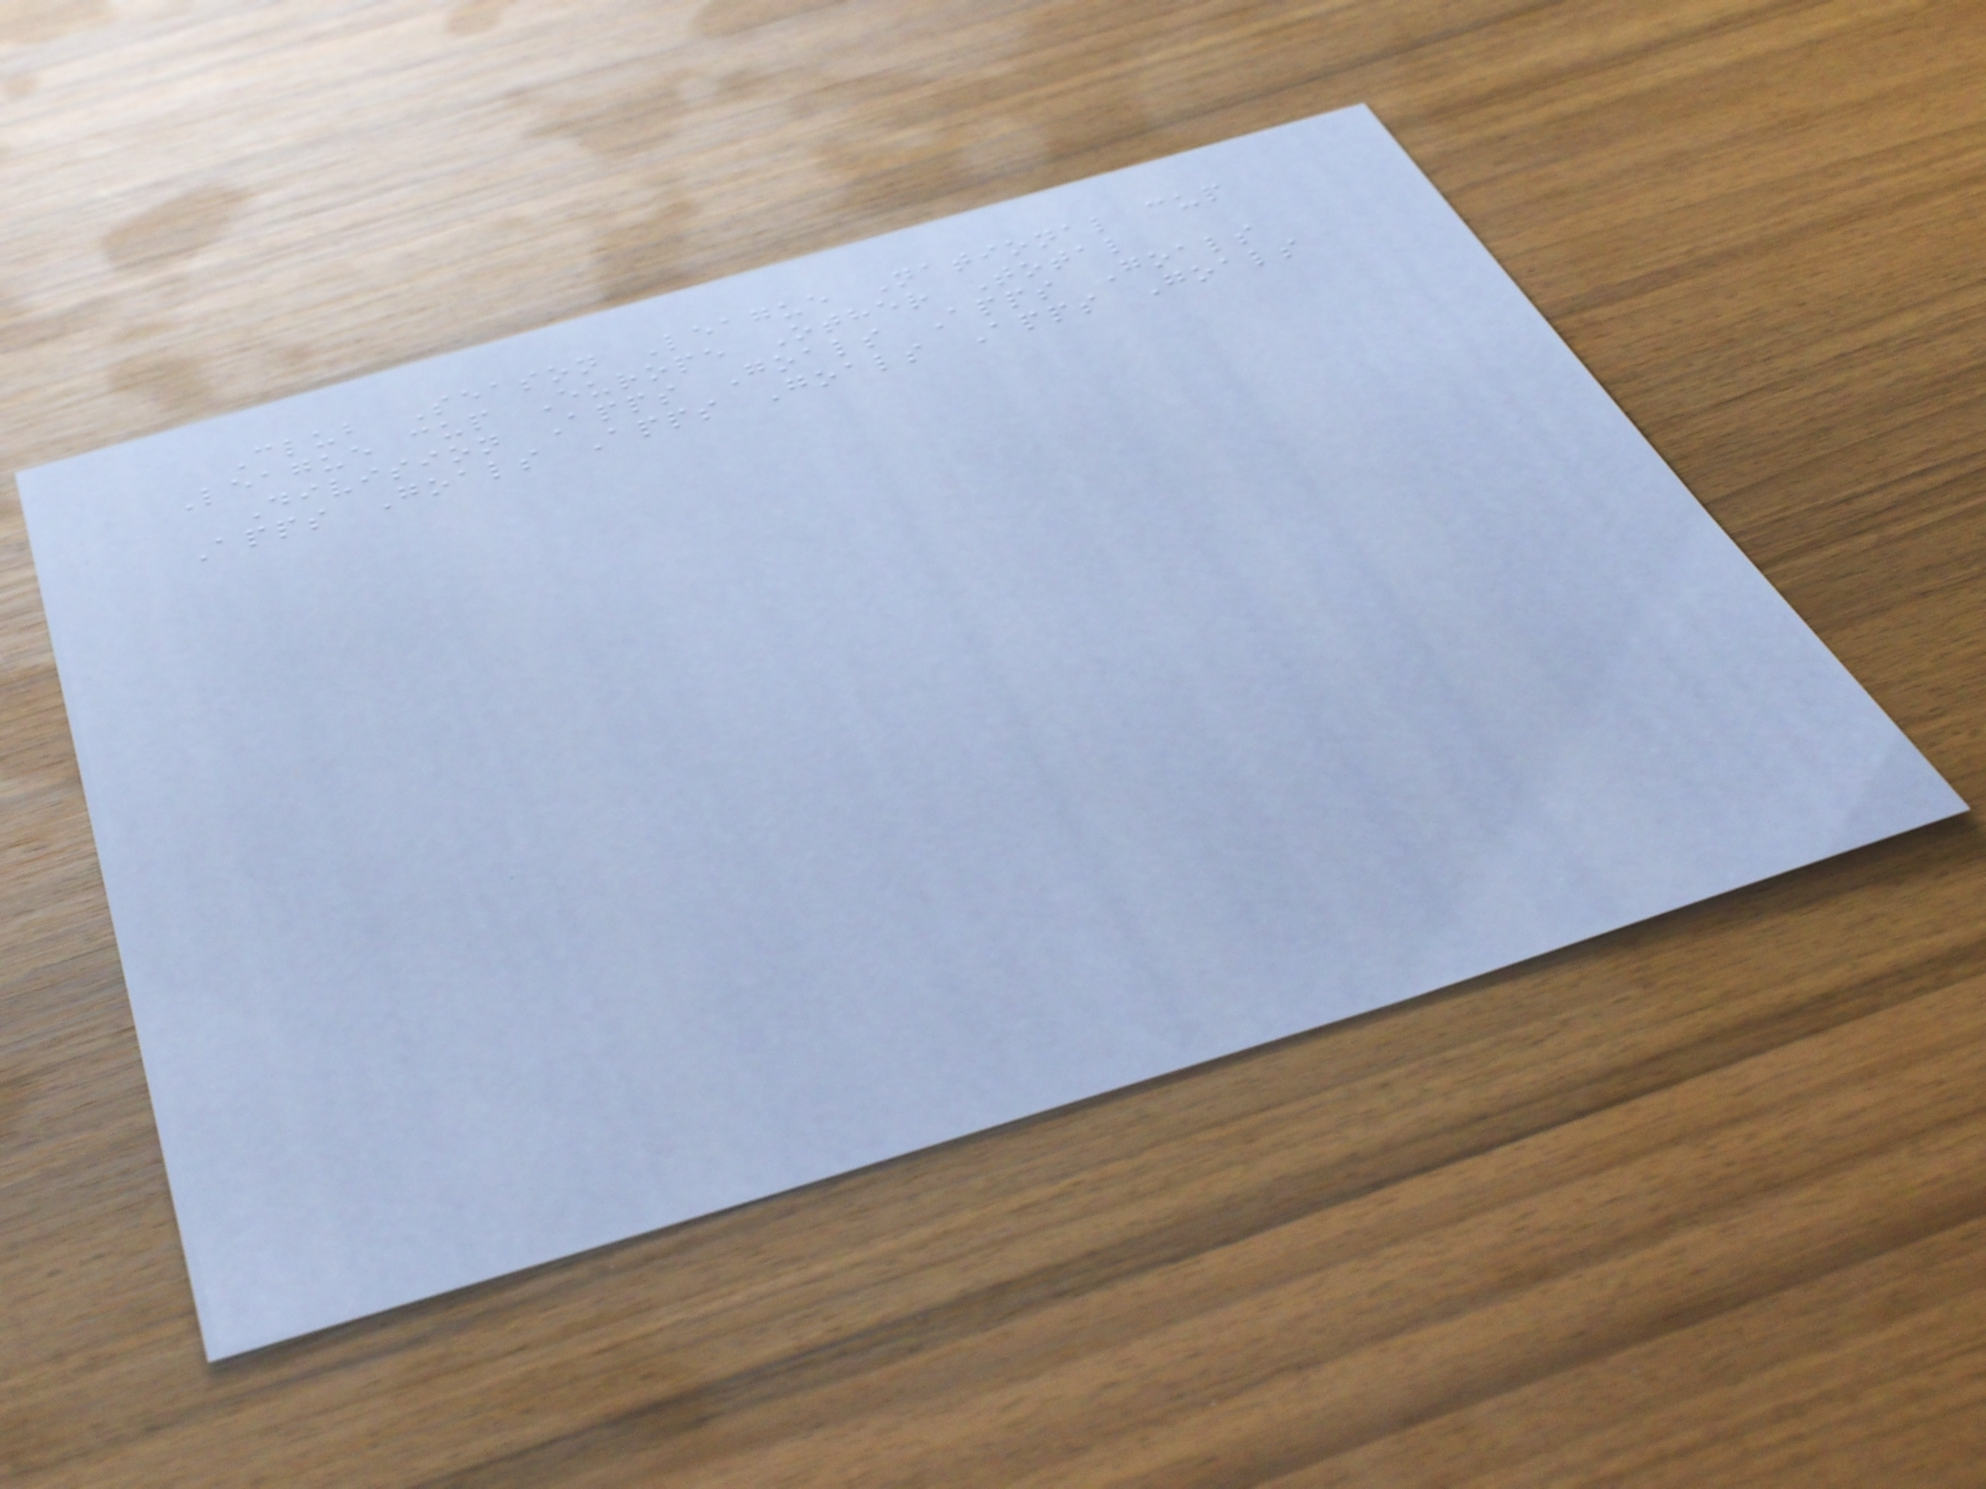Club Season League National cup
League cup Europe Other Total
Division Apps Goals Apps Goals
Apps Goals Apps Goals Apps Goals
